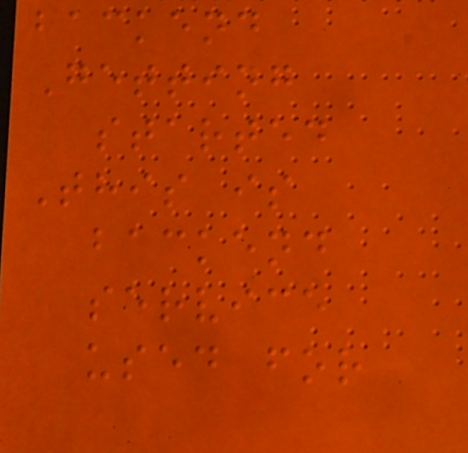backend
Getting
started
This is
backend
service
used for
